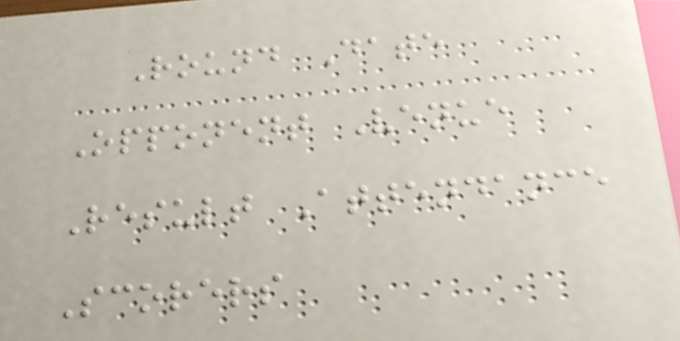Round Date
Opponent Venue
Result Attendance
Scorers
